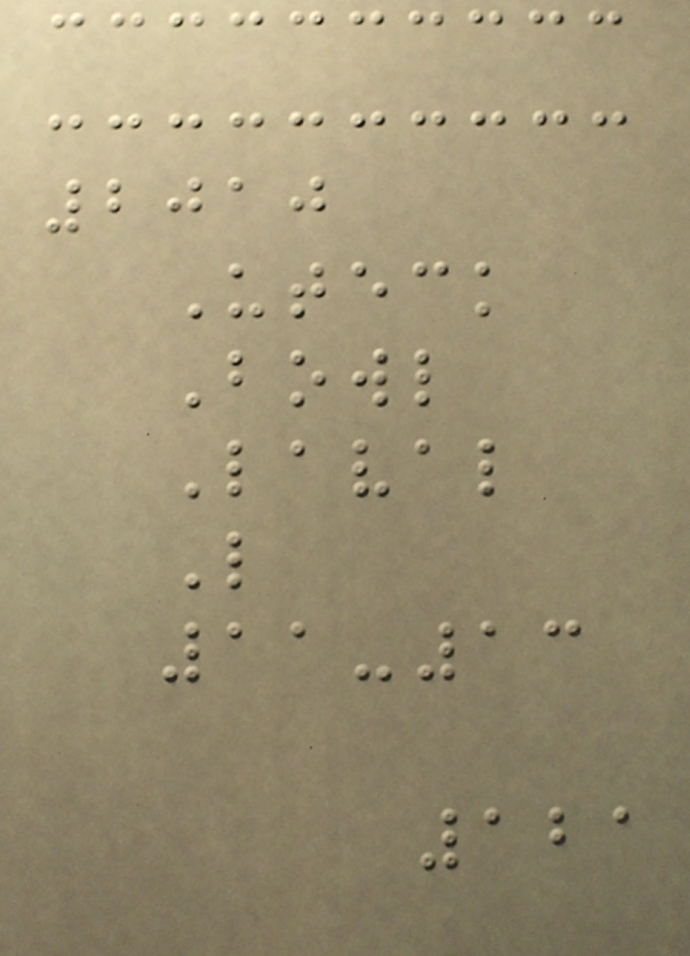2010
Uteck
Bowl
Laval
L
11-13
121
